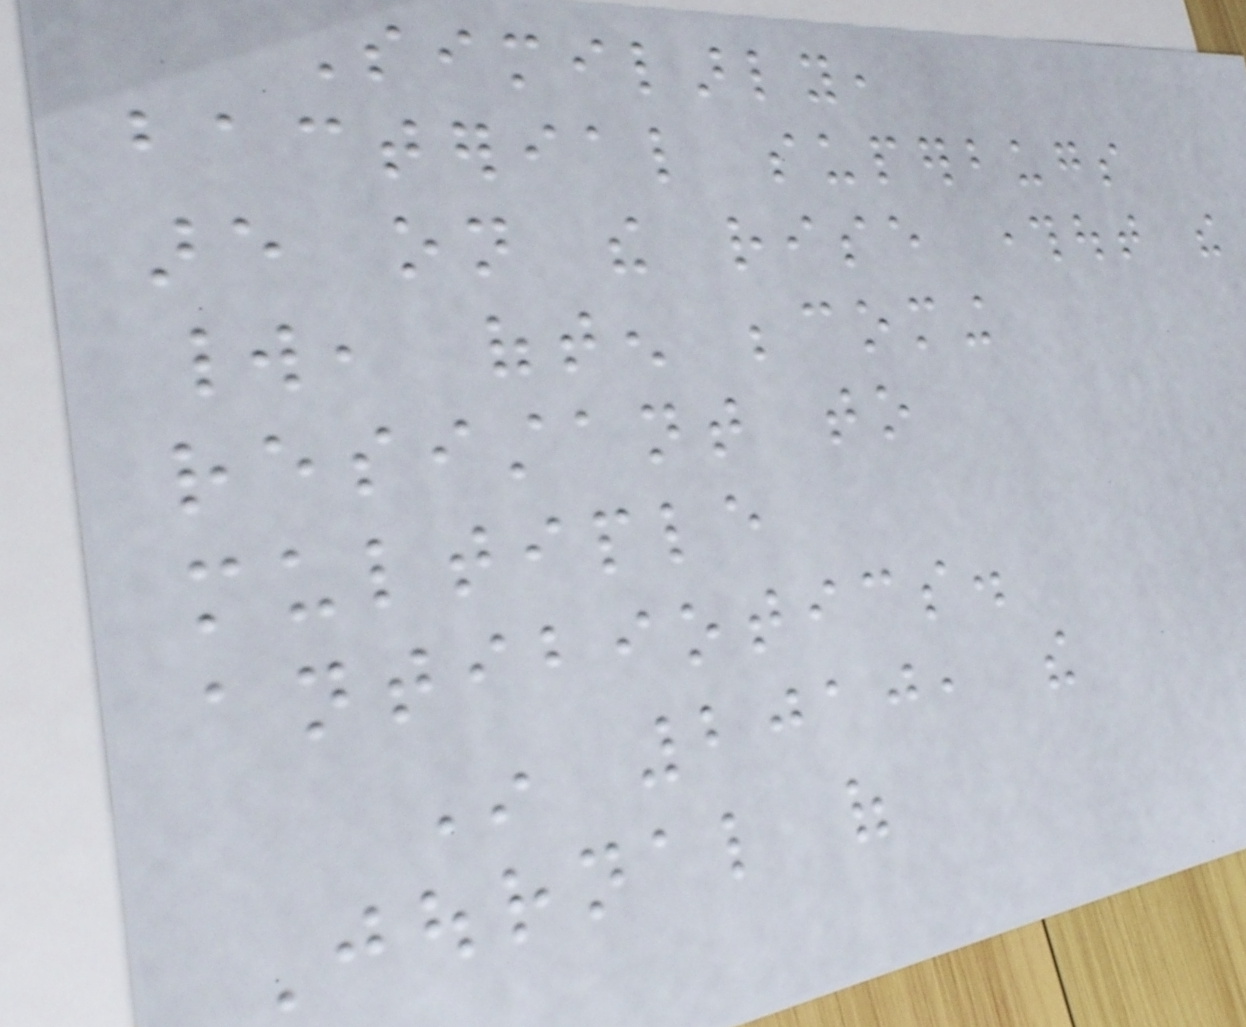Similarly,
bacterial superbugs
are on the rise throughout the
world, often becoming
resistant to
multiple
antibiotics.
In 2010, the
Journal of
